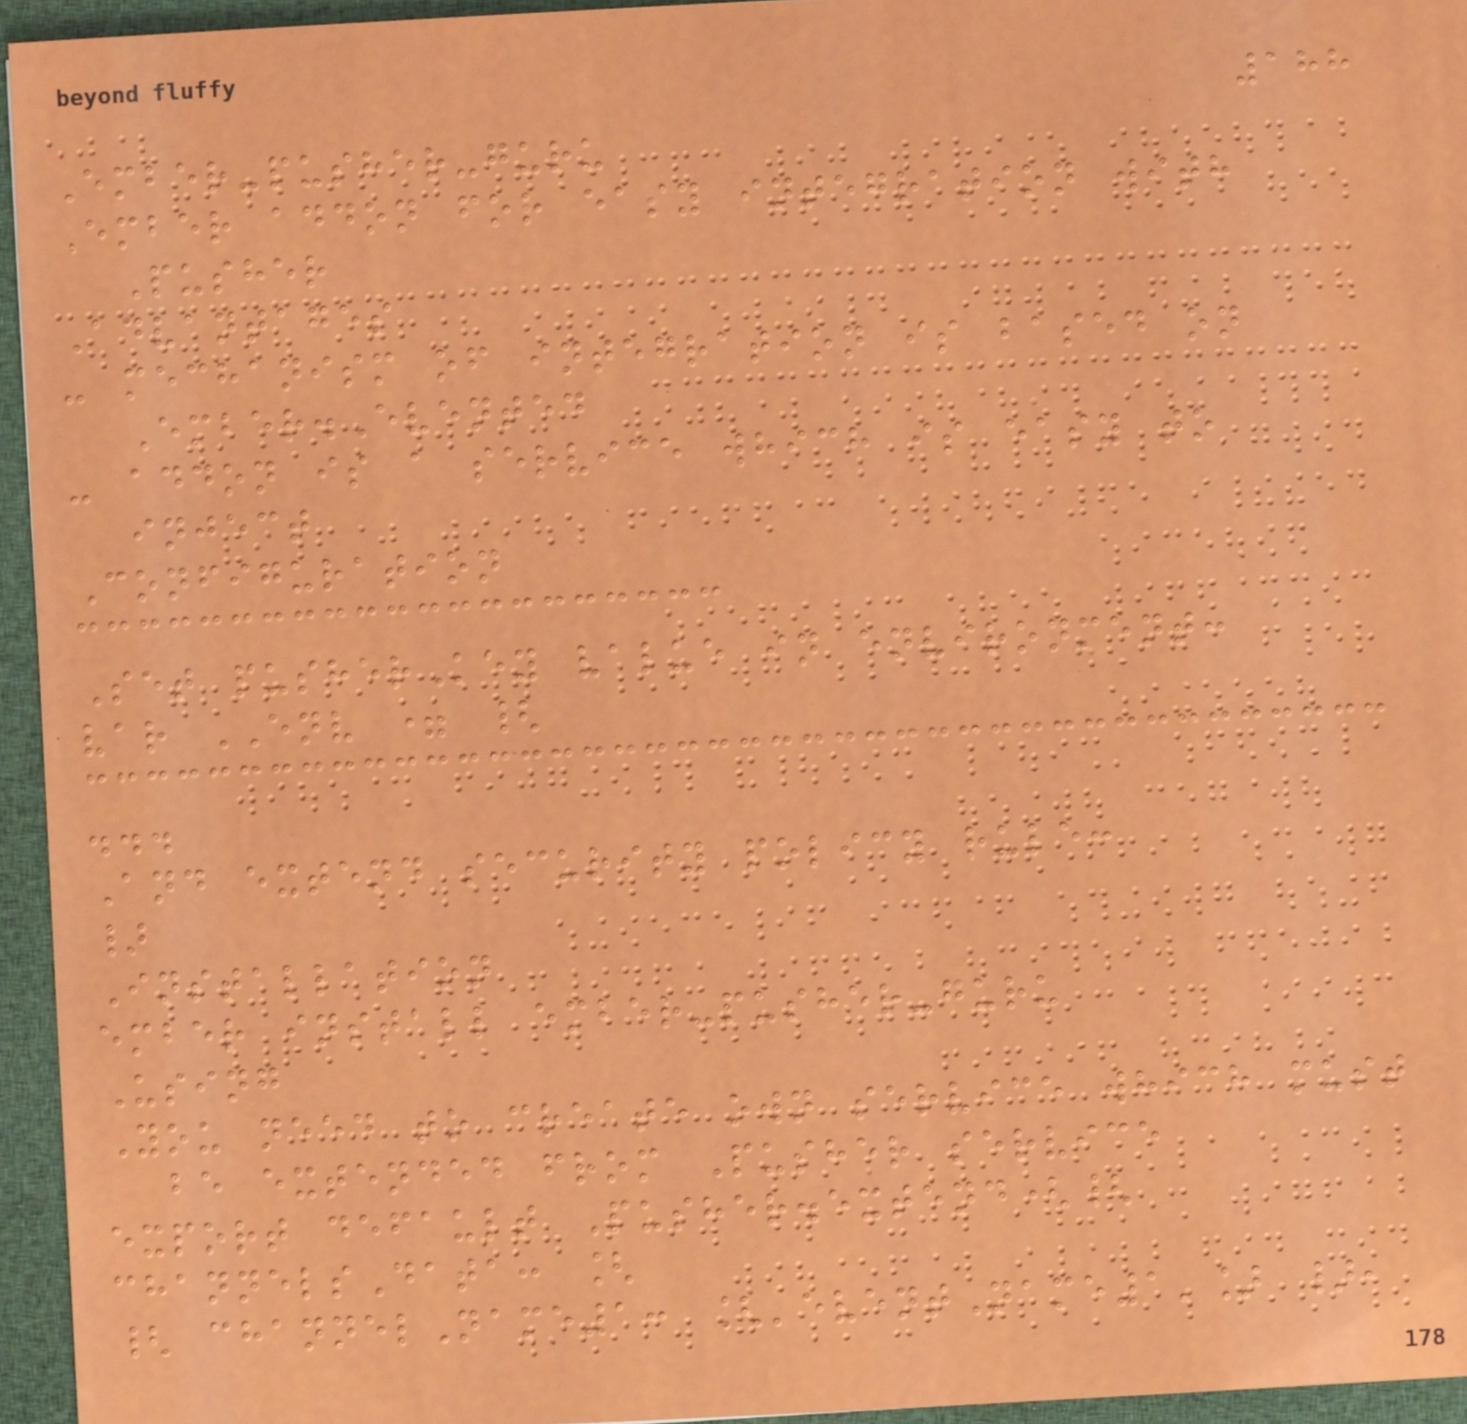188
Ember-pusher-guru
Ember addon for easy integration with
Pusher
Advantages
- mechanism of integration is based on
Ember.Evented
- addon is a service which is easy to
inject
Configuration
Set pusherKey value in environment:
var ENV = {
...
And extend security policy rule:
}
Installation
ember install ember-pusher-guru
Using
You need to create own service which must
be extended from Pusher service
export default Pusher.extend({
channelsData: [
{ channelName1: ['eventName1'] },
